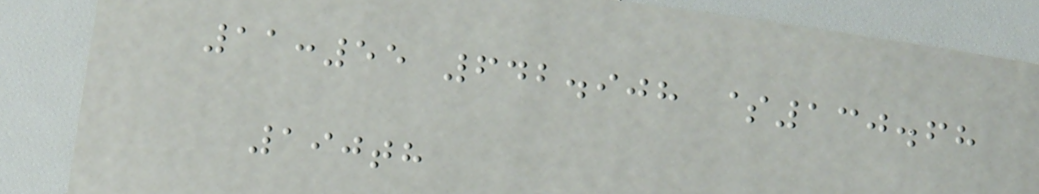11:55 642.908 $130.68
190th
